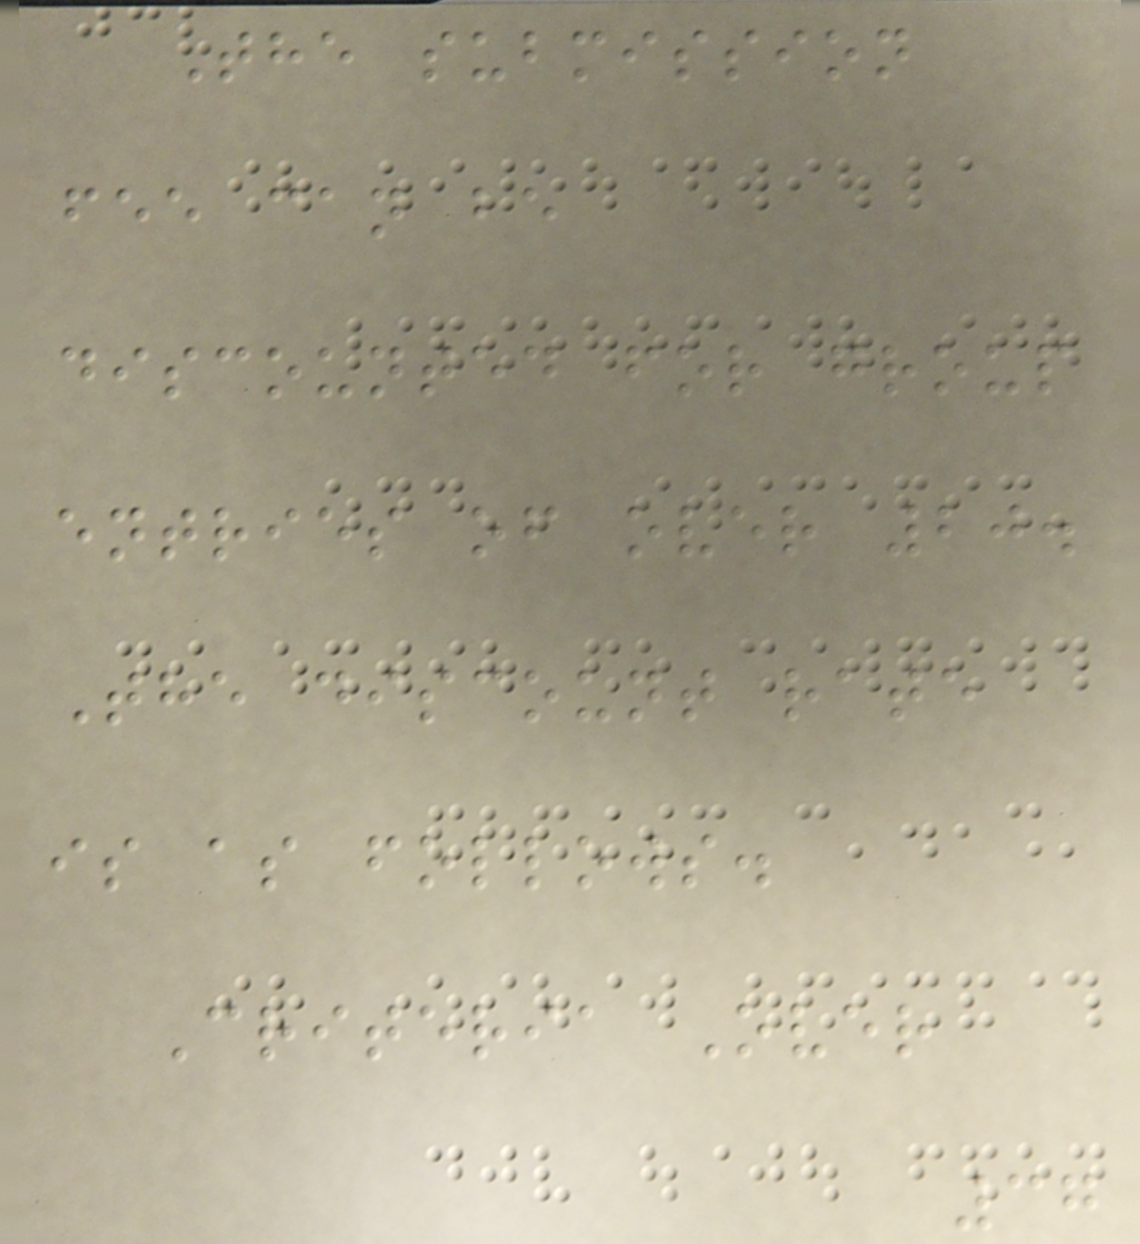The submission
fee can be
discounted for group
entries of over 20.
The discount rate
is as follows.
Criteria Over
37
